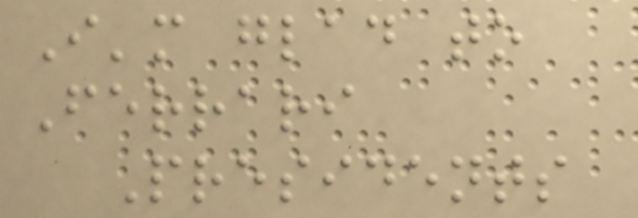I'm glad to
Ferrari
Presidents
